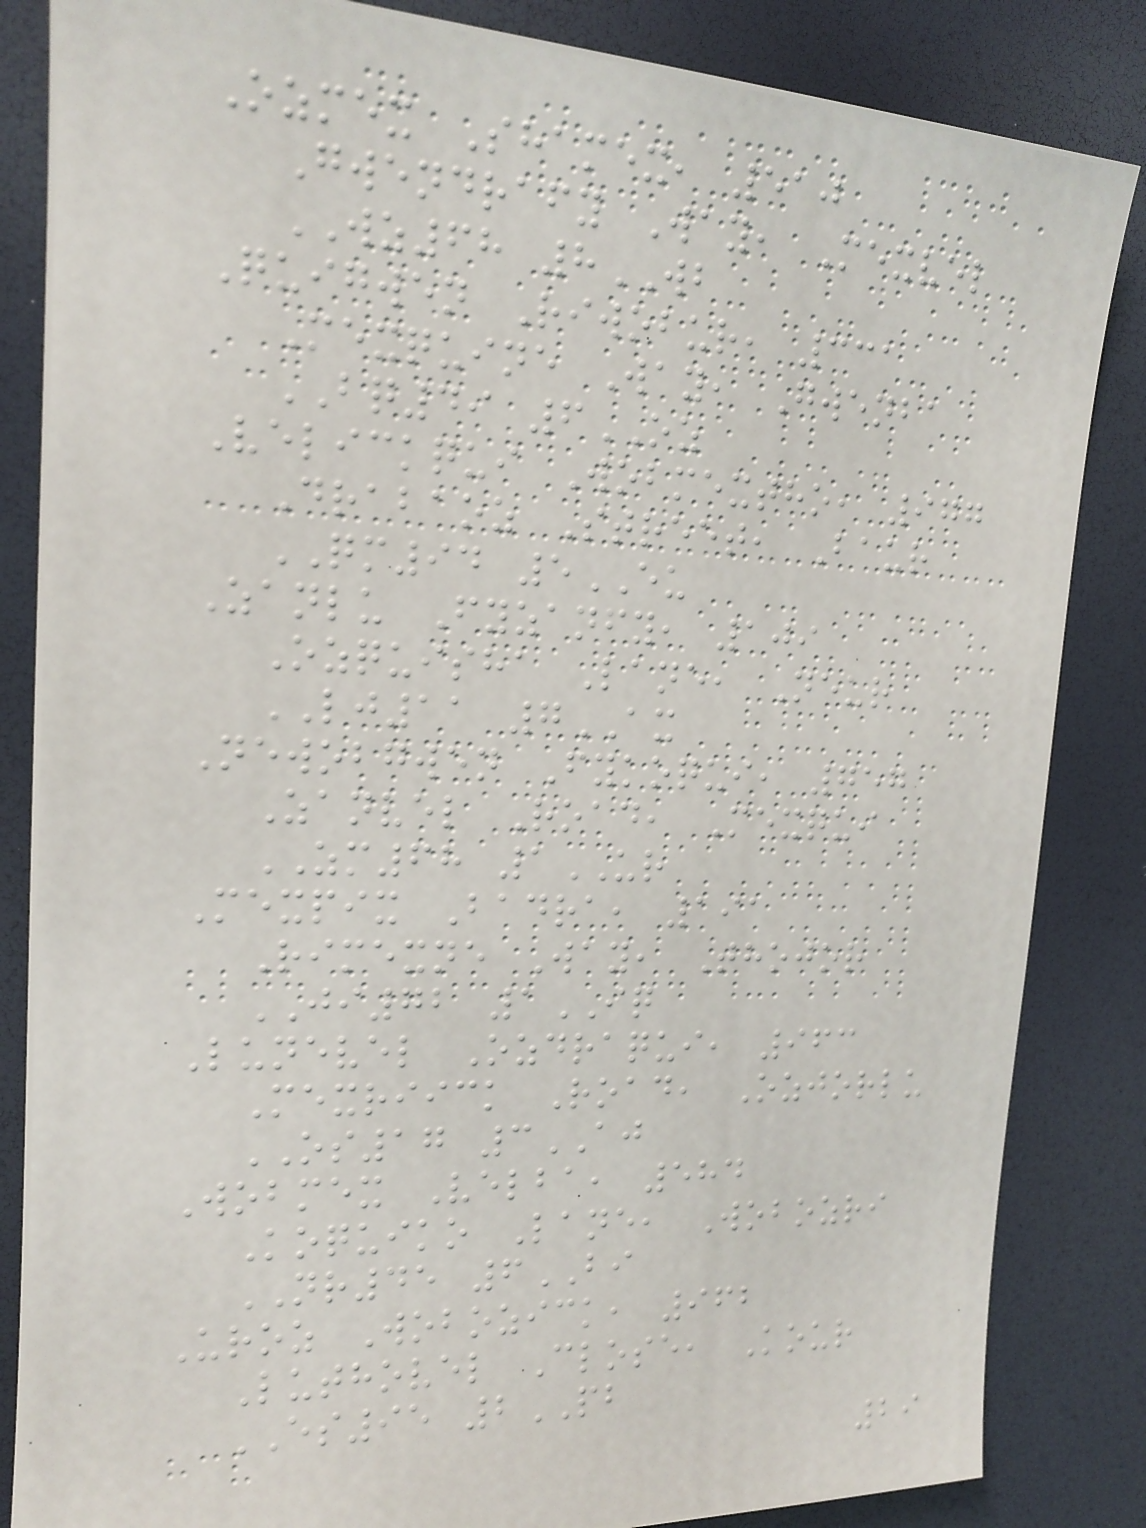Ozmex Shamex, 510
Gwendrafy Way, Mexvel
WZ68 8WB
Quigwen Riwobur, 331
Mexquine Way, Gwenba
BQ49 6OZ
Velickqui Wobmextho, 977
Drabaoz Street, Baur
QM94 5EU
Zanlu Fyzanfy, 109
Ozquisha Lane, Neur
LJ11 7AX
Newobgwen Fykoqui, 757
Zanvel Road, Mexqui
ZM68 1UR
Mexpix Badra, 191
Rimexne Way, Thojor
JI72 1IQ
Lunevel Ozdraqui, 963
Mexriick Road, Ozjorlu
OS17 3AJ
Wobmex Velba, 584
Koquiko Lane, Wobozri
NR45 6BI
Uroz Wobozick, 962
Luthovel Close, Kour
ES95 2PB
29
